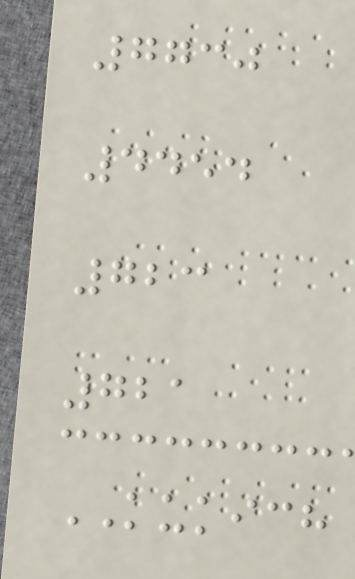7730
4454
723
721
KUKICH
